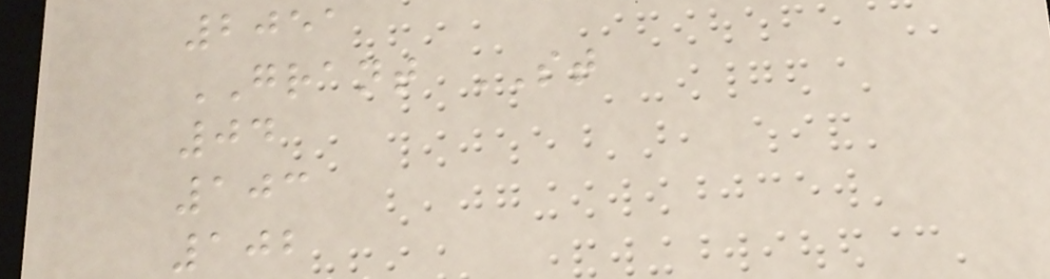2051
GRANT ST
04
103
102
